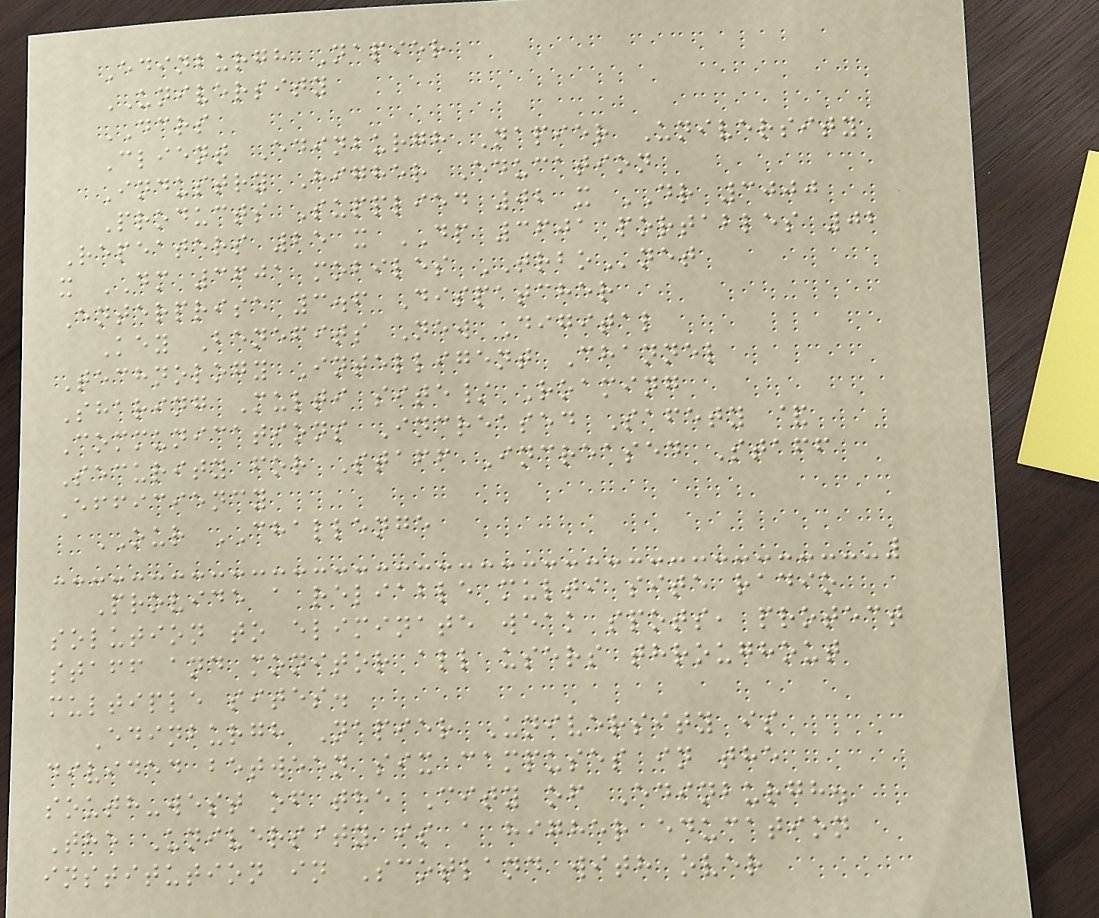Edinburgh Napier
UNIVERSITY
DCRS
Client Edinburgh Napier University
Industry Higher Education
Products Supplied 02 x DR 3000
Repeaters 25 x DP 3601 portables 02
x DM 3601 mobiles TRBOnet
Enterprise 3.6 Dispatcher
Key Benefits New Digital
Technology Intelligent Channel
Sharing Multi site/ Roaming
Communications Increased Safety &
Security for Staff Increased Staff
Efficiency
OUR CHALLENGE
Provide a reliable multi site radio
solution to eliminate weak spots, protect
staff and monitor all users throughout
multiple sites.
Edinburgh Napier University is
divided between six campuses in the
south-west of the City of Edinburgh.
The University is a higher education
institution in Scotland with over
